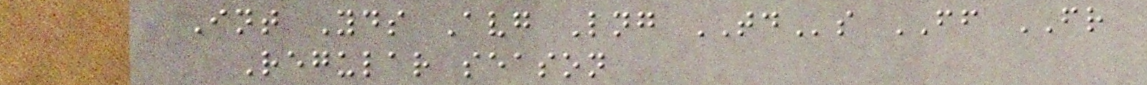Int Yds Avg Lng TDs FF FR
Regular season
